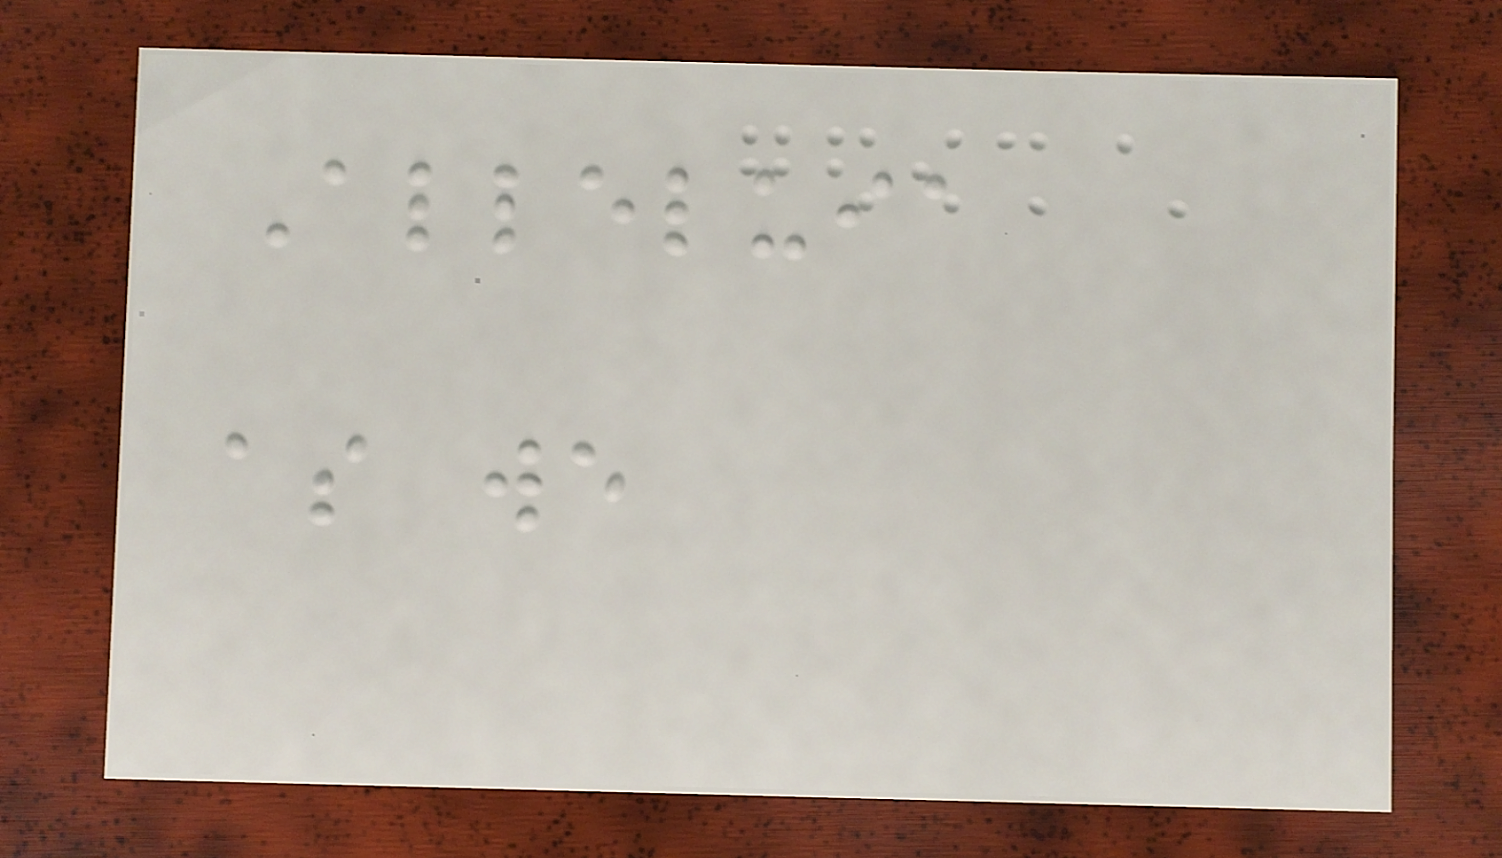Alleluia
as we
